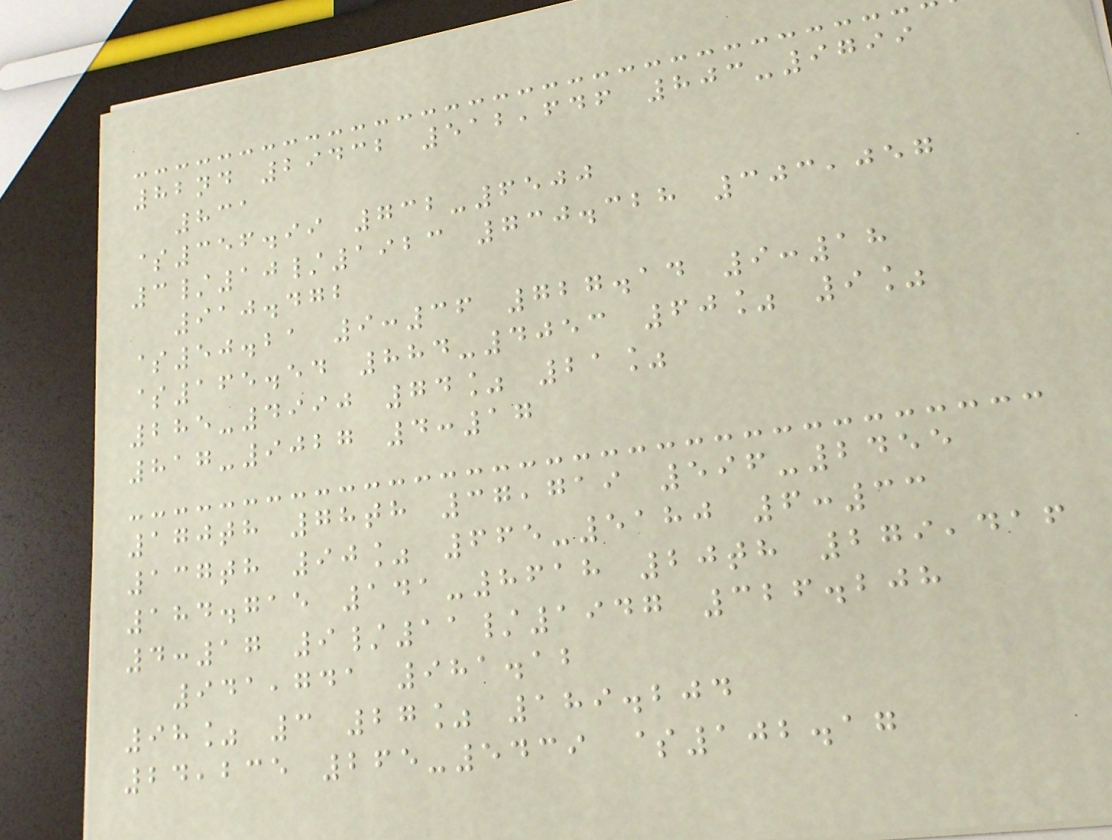82nd 29432 512,646 803-9799
831
$356.99 732-6500
3/10/1923 730.328 303,057
910.472
$50.21 9:36 727.14 9:18
$165.54 884-4053 60% 9%
285-4990 74% 21%
817-9027 4:17
170th 78th 37,719 596-2455
137th 90% 665-5180 6:33
184.715 141-8618 20th 279,416
4:17 9/11/1947 326.208
941,741 981.12
98% 3 27% 189.204
24,235 265-5439 $102.17
